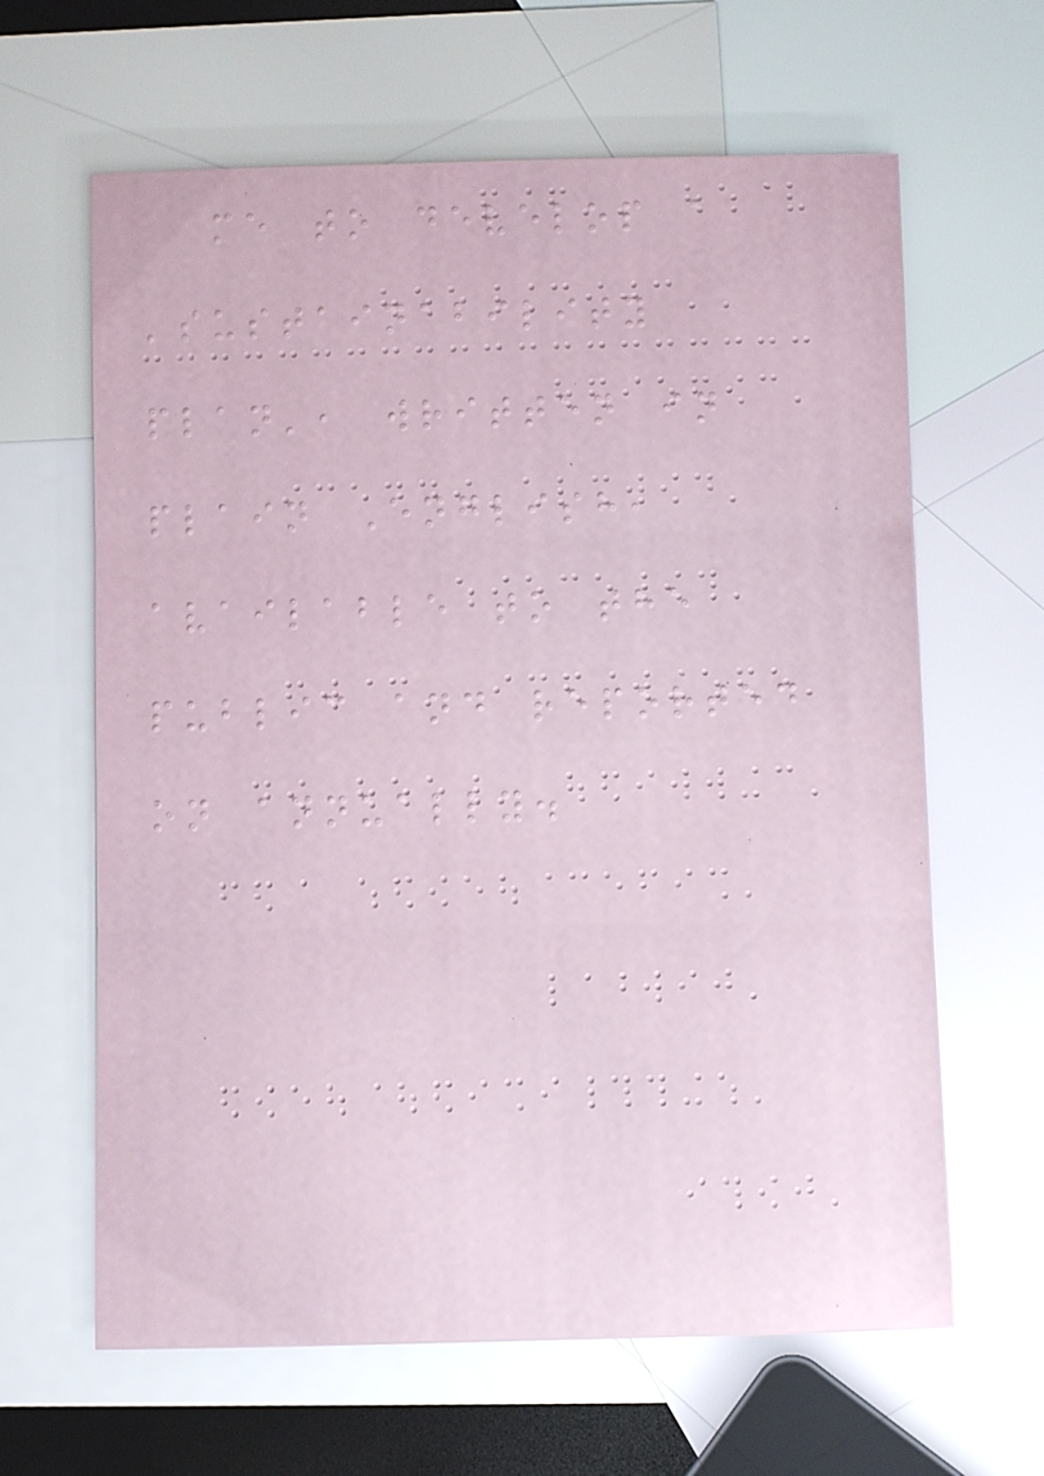me to develop a
'sustainability
plan', written in
plain English,
available to the
public and reported
on annually.
